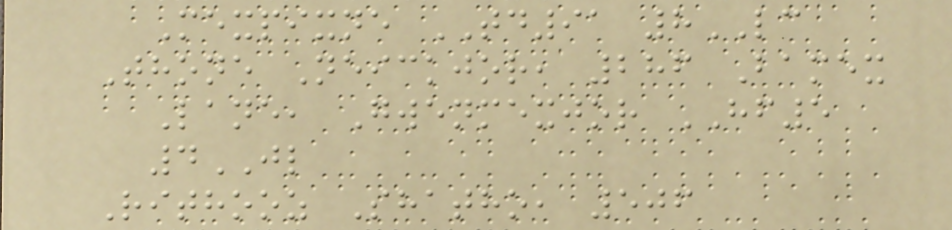Mexpixne TD91 8LC
Thone Neickjor, 286 Bamex
Lane, Gwenmexjor HF5
4JL
Rithooz Shatho, 506
